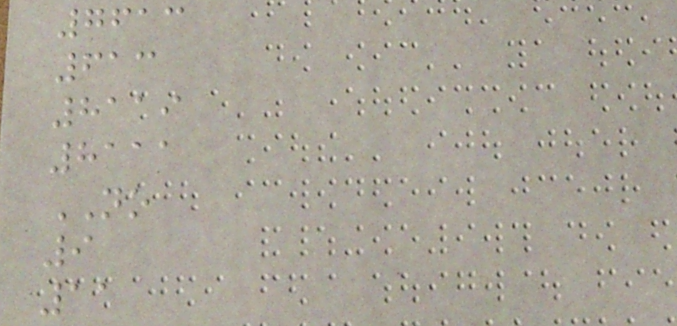7613
613
8119
8111
NO
9
11
